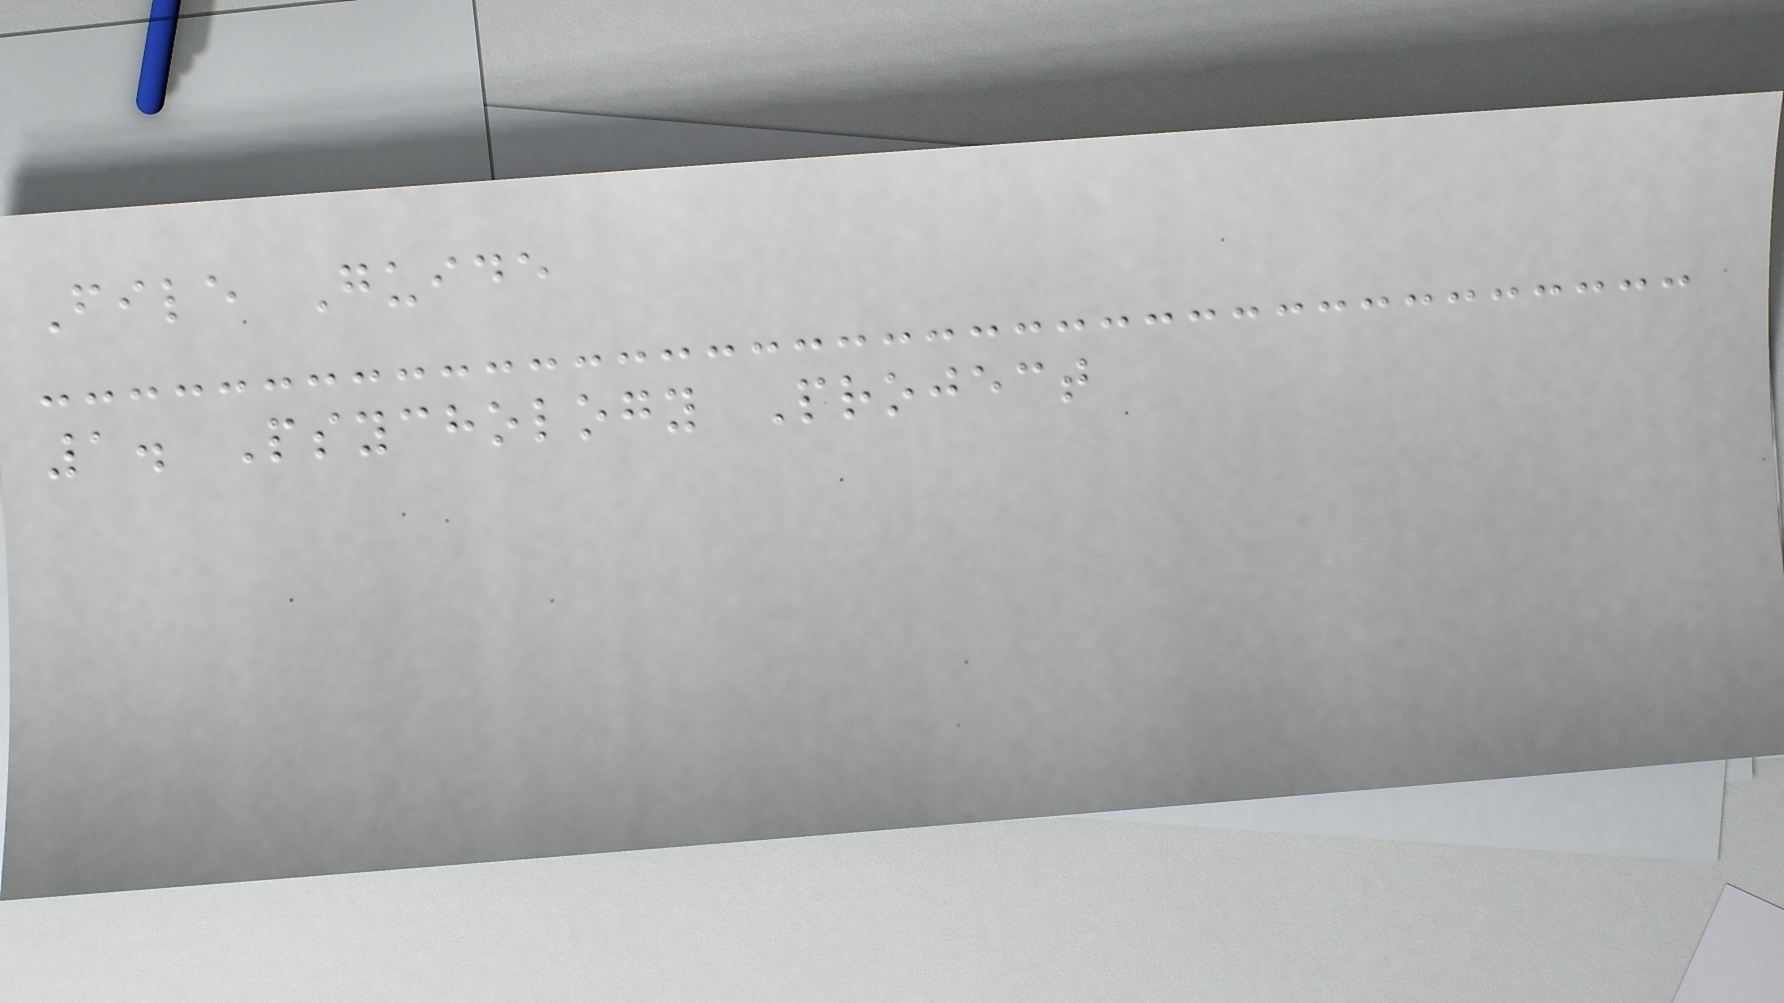File Guide
1. Psychology Project
